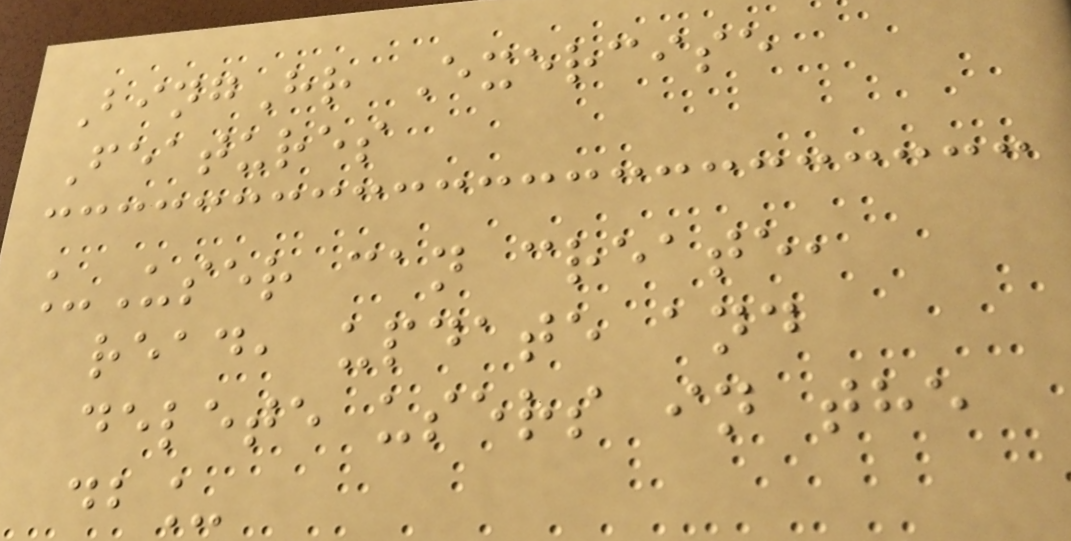BingHr Exercise
Features
_User can create,
read, update and
delete users in the
db_
